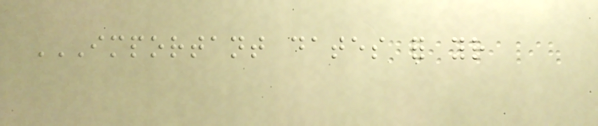IMPORTANT DATES FOR YOUR
